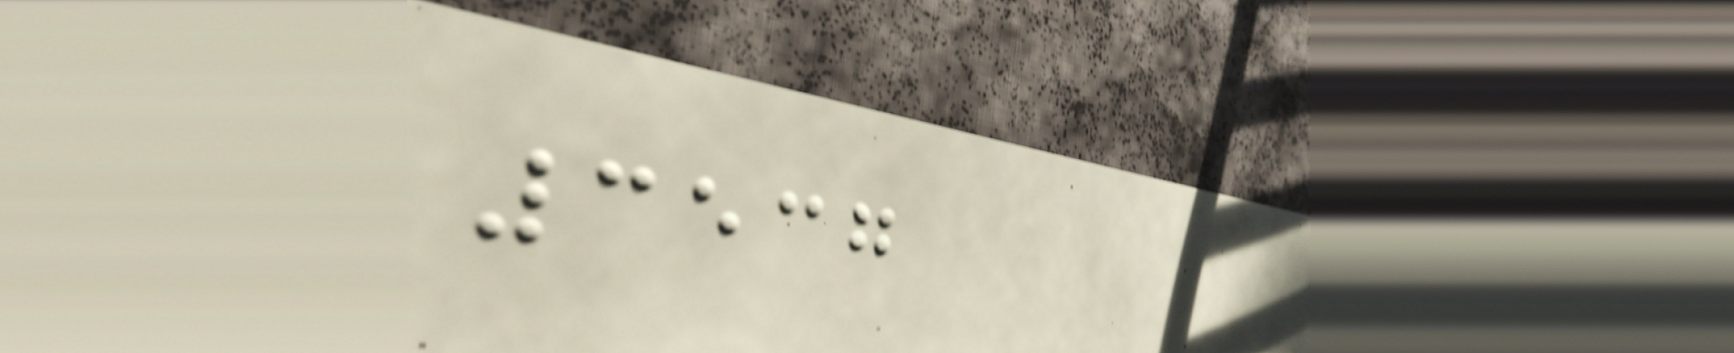3537
